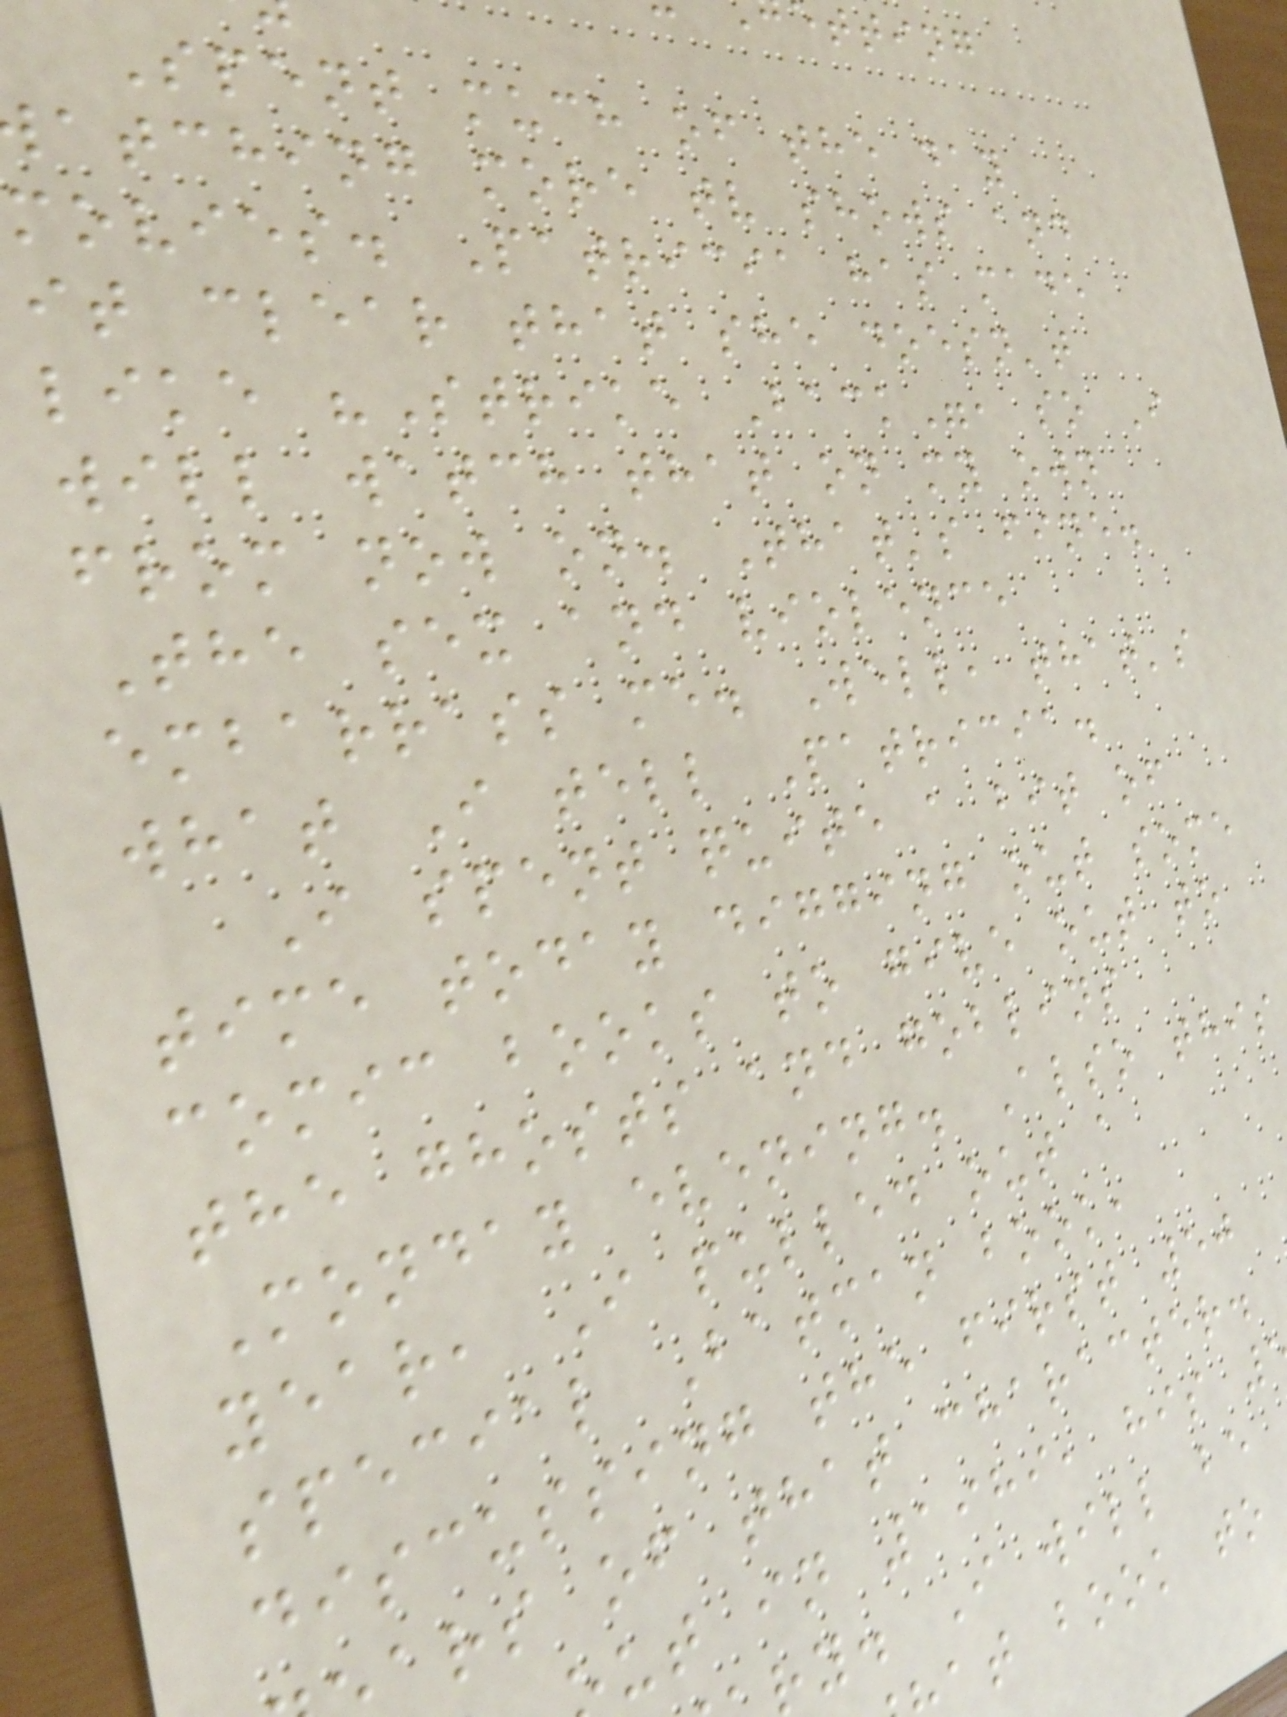Spent much of the day
atching more tv shows and
movies. Patricia has made
it clear that she doesn't
like "Strike Back", so I
will watch that on my own
from now on. That's fine.
The sex and violence
embarrass me. Well, that's
what I tell Patricia.
I spent quite a bit of
time today digging out some
comic books to give out to
the ghosts and goblins
Monday evening. Also this
year, I pulled out a
special Batman book,
discussing the first 50
ars of that character.
ut in 1989, his
ry. I will be
at book to
